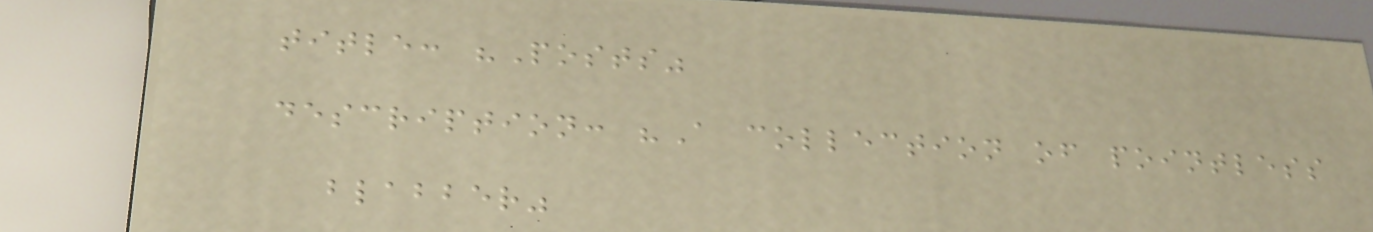title: "Posts"
description: "A collection of pointless
blabber"
